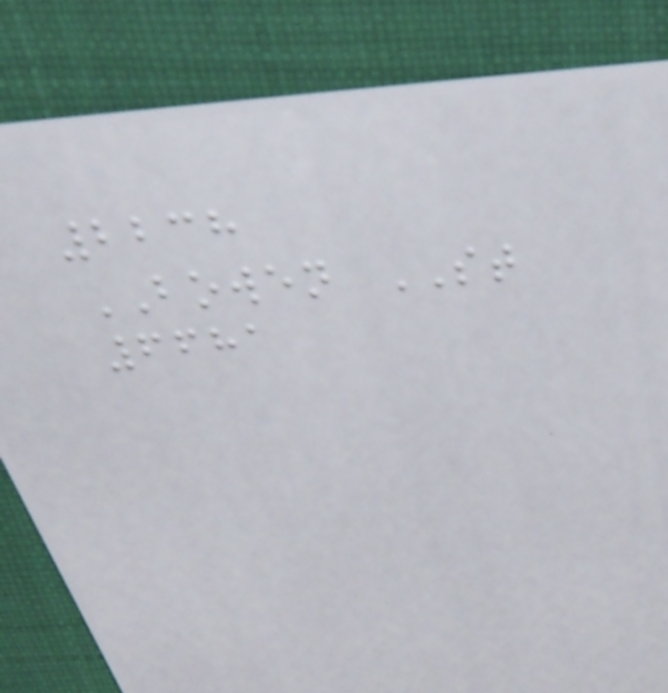2238
BOWEN ST
6681
